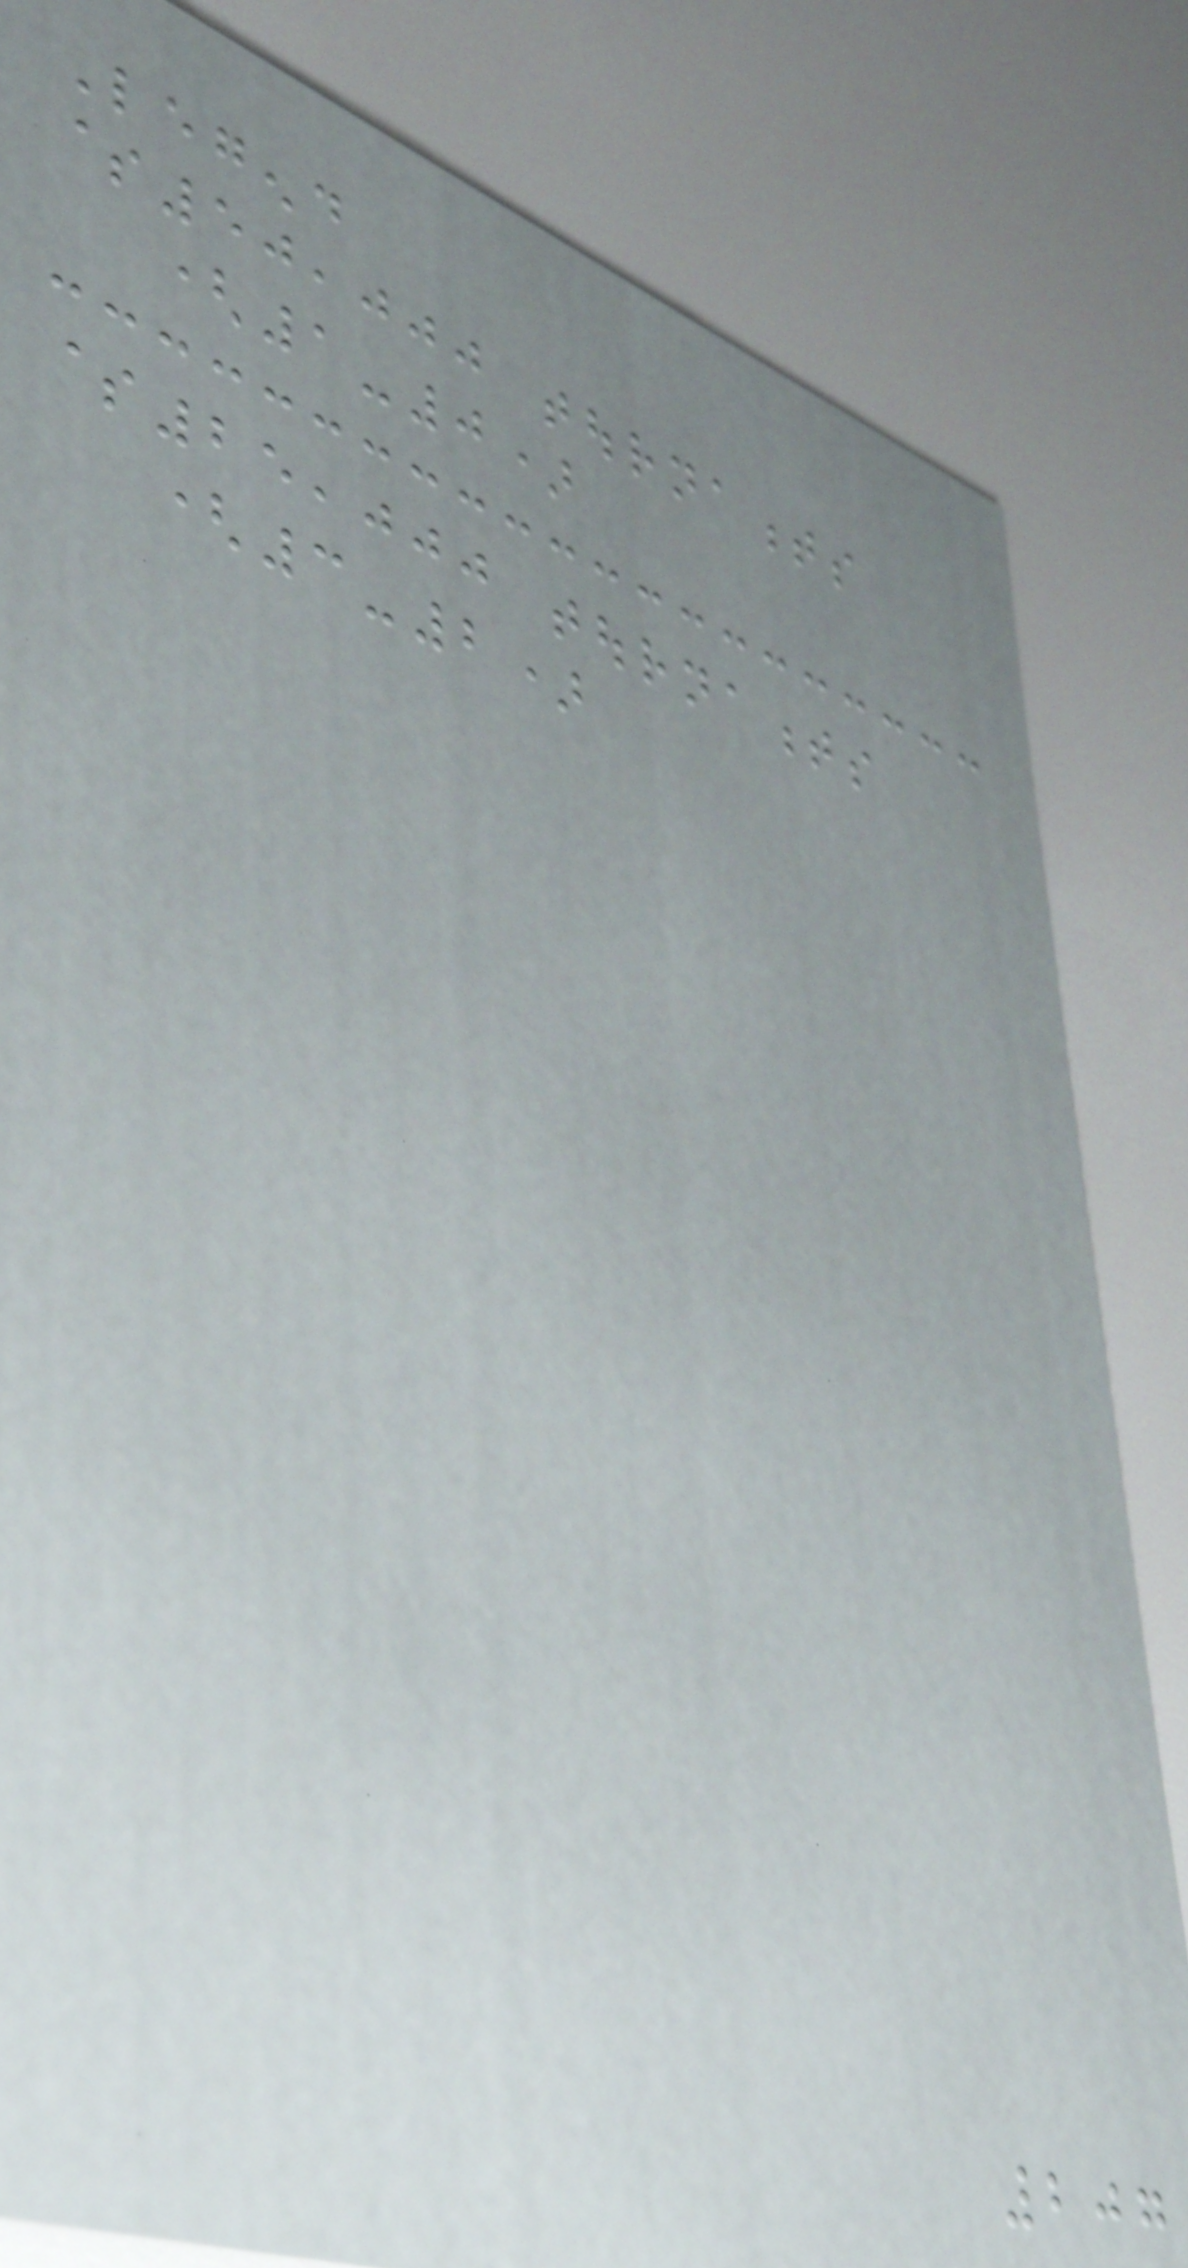Legend
$50,000 tournaments
(1-0)
$25,000 tournaments
(3-2)
207
